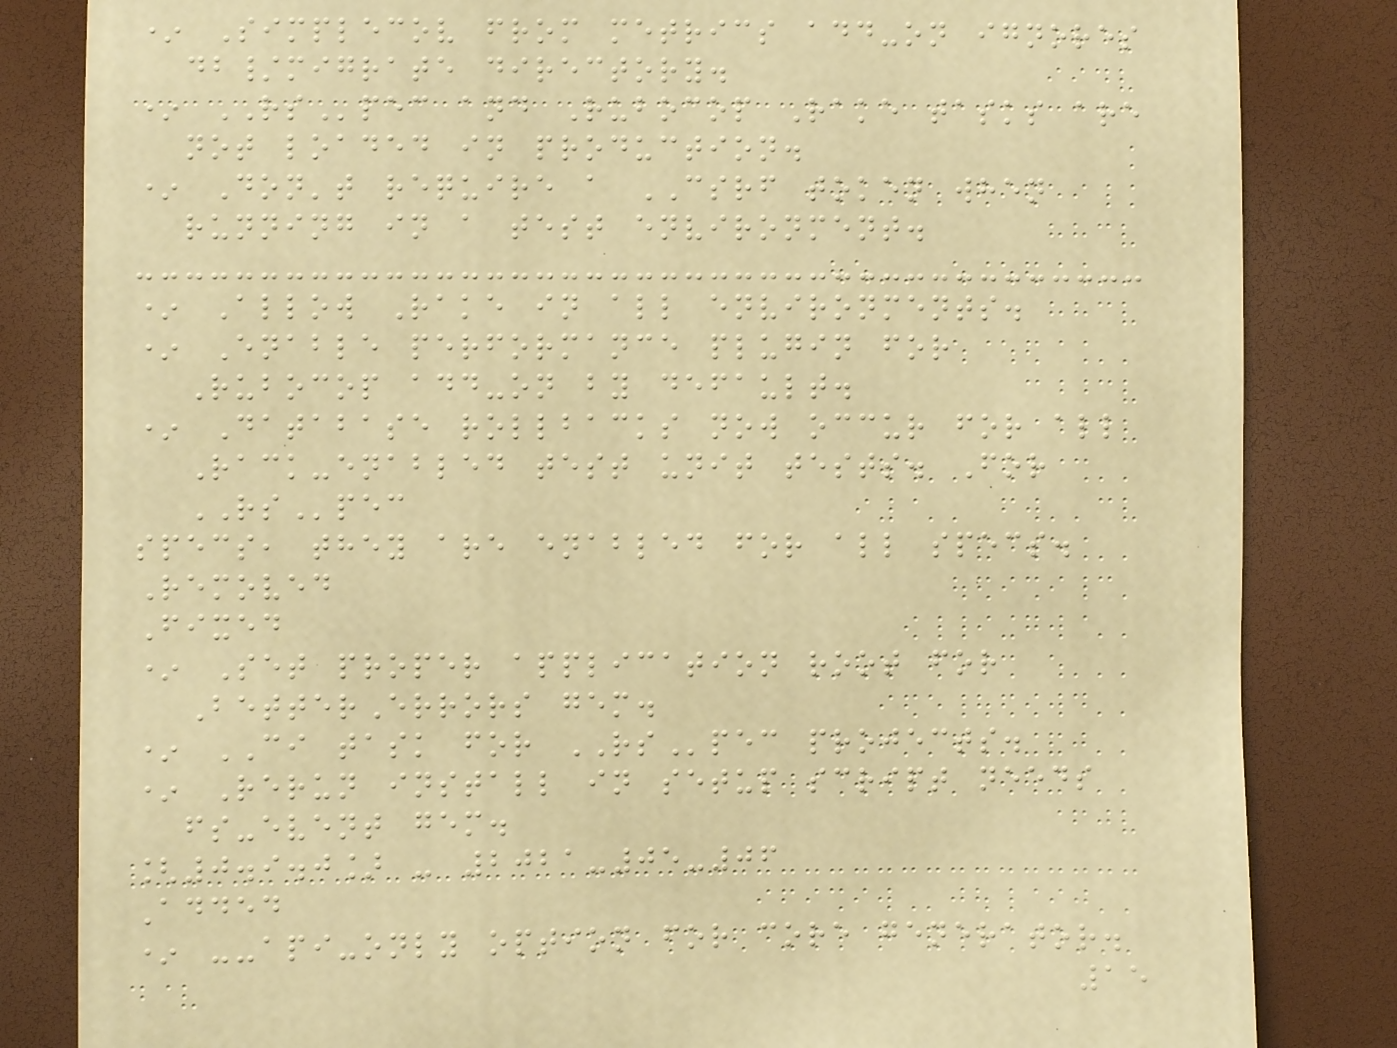* Simplecov from metrics add-on ignores
db/migrate directory.
* RSpec and Rubocop Rake tasks are
not loaded in production.
* Don't require a CSRF token when
running in a test environment.
* Allow Rake in all environments.
* Enable performance plugin for
Rubocop add-on by default.
* Database rollbacks now occur for all
Rack-enabled test unit tests. For
RSpec
specs, they are enabled for all specs.
Removed
Fixed
* Set proper application root for
BetterErrors gem.
* CI task for RSpec projects.
* Rerun install in setup script needs
fs-event gem.
[0.9.0] - 2021-05-06
Added
* --api-only option for core generator.
15
